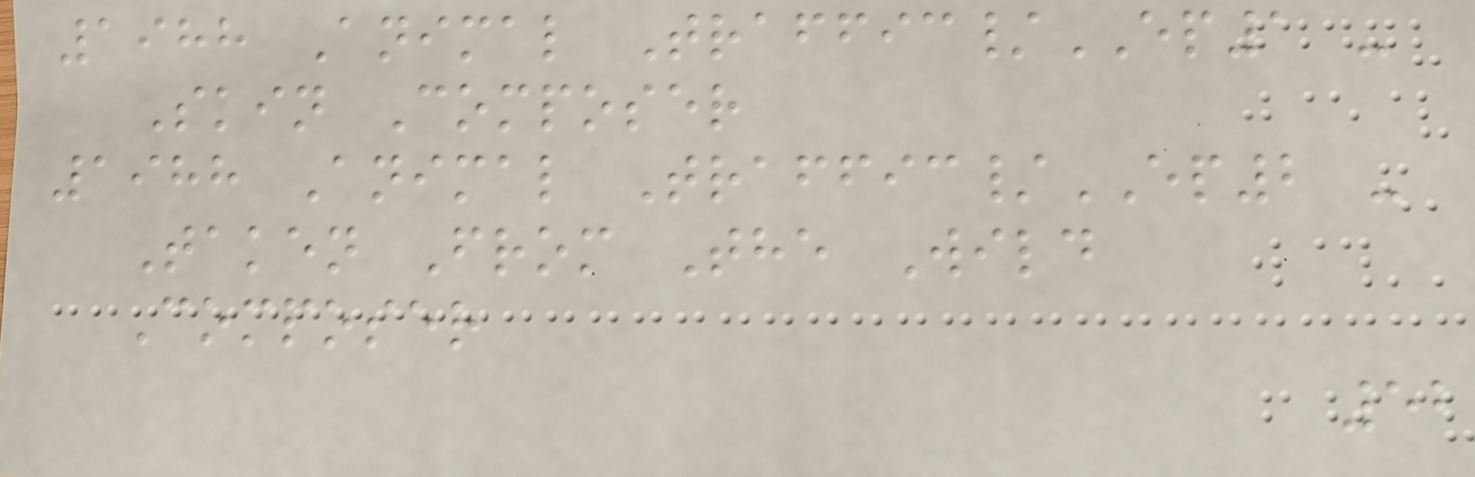1988 Animal Traffic/EP1 -
Skin Composer
1988 Animal Traffic/EP2 -
Taken From The Wild
Composer
52
